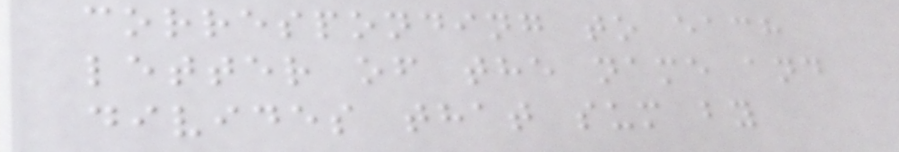corresponding to each
letter of the name and
divides that sum by
